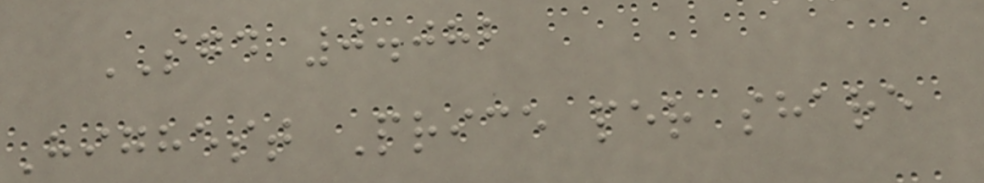SGD 0.082
Highest Price per share
